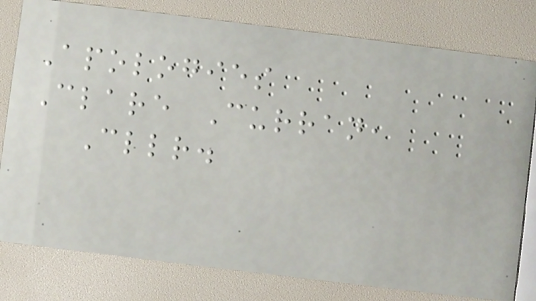Apologies
Clare Curran,
Cllr.
